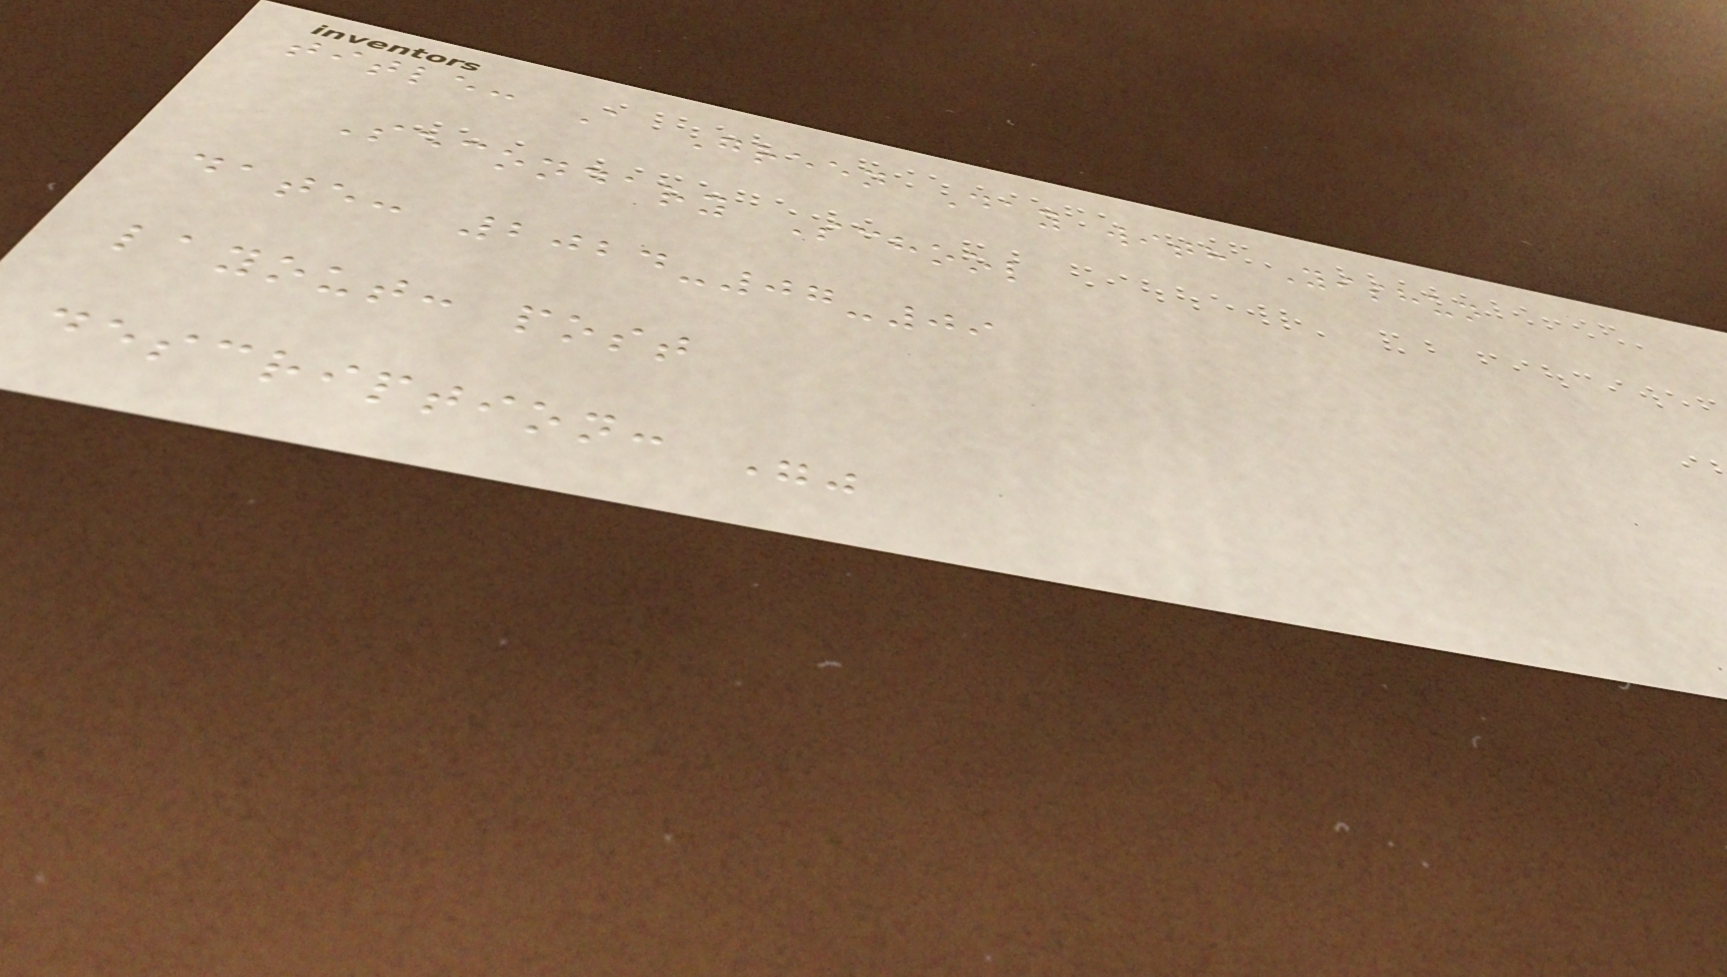title: A Green Day with Yishun
Secondary School
date: 2024-07-09
layout: post
description: ""
